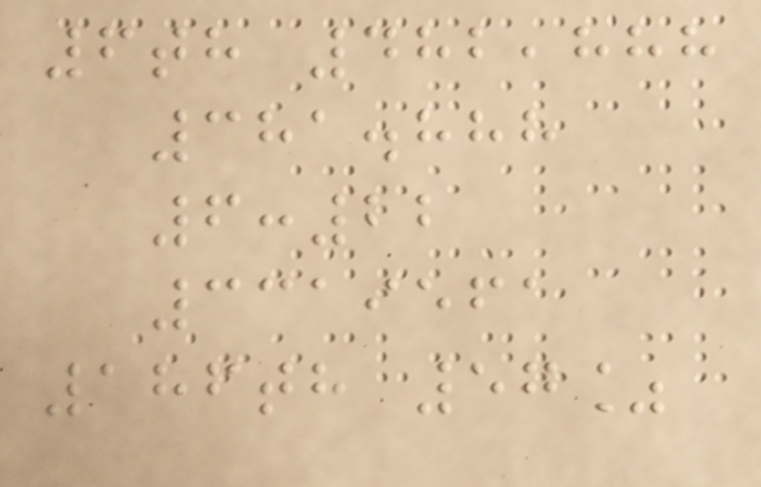6th 482,888
381.888
6:22
3319561
186th 57%
